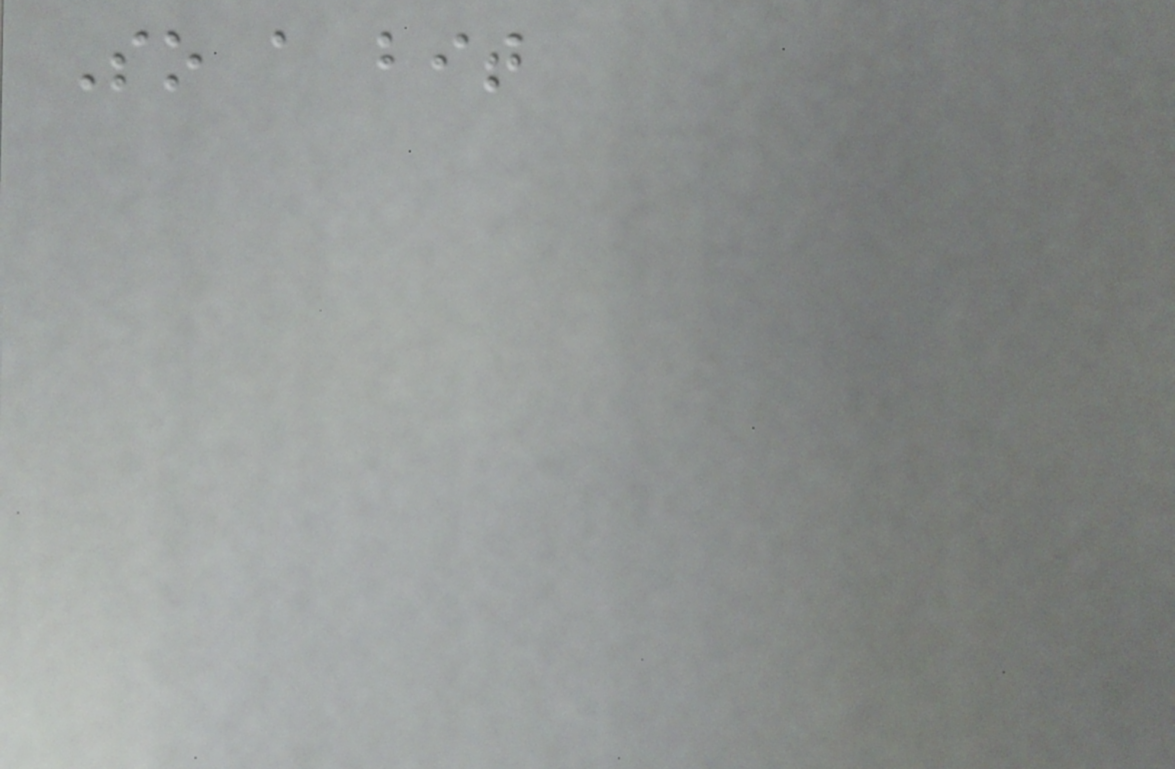So a bit
